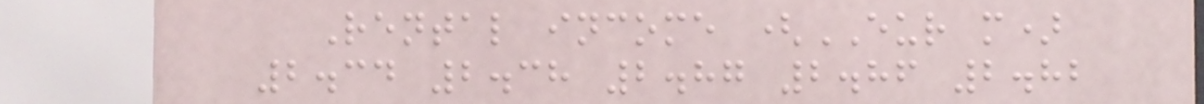Rental income (EUR m)
2.34 2.38 2.87 2.86 2.82
